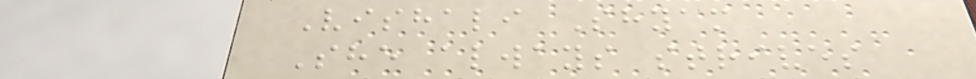Vishali Shyam
She always strives
